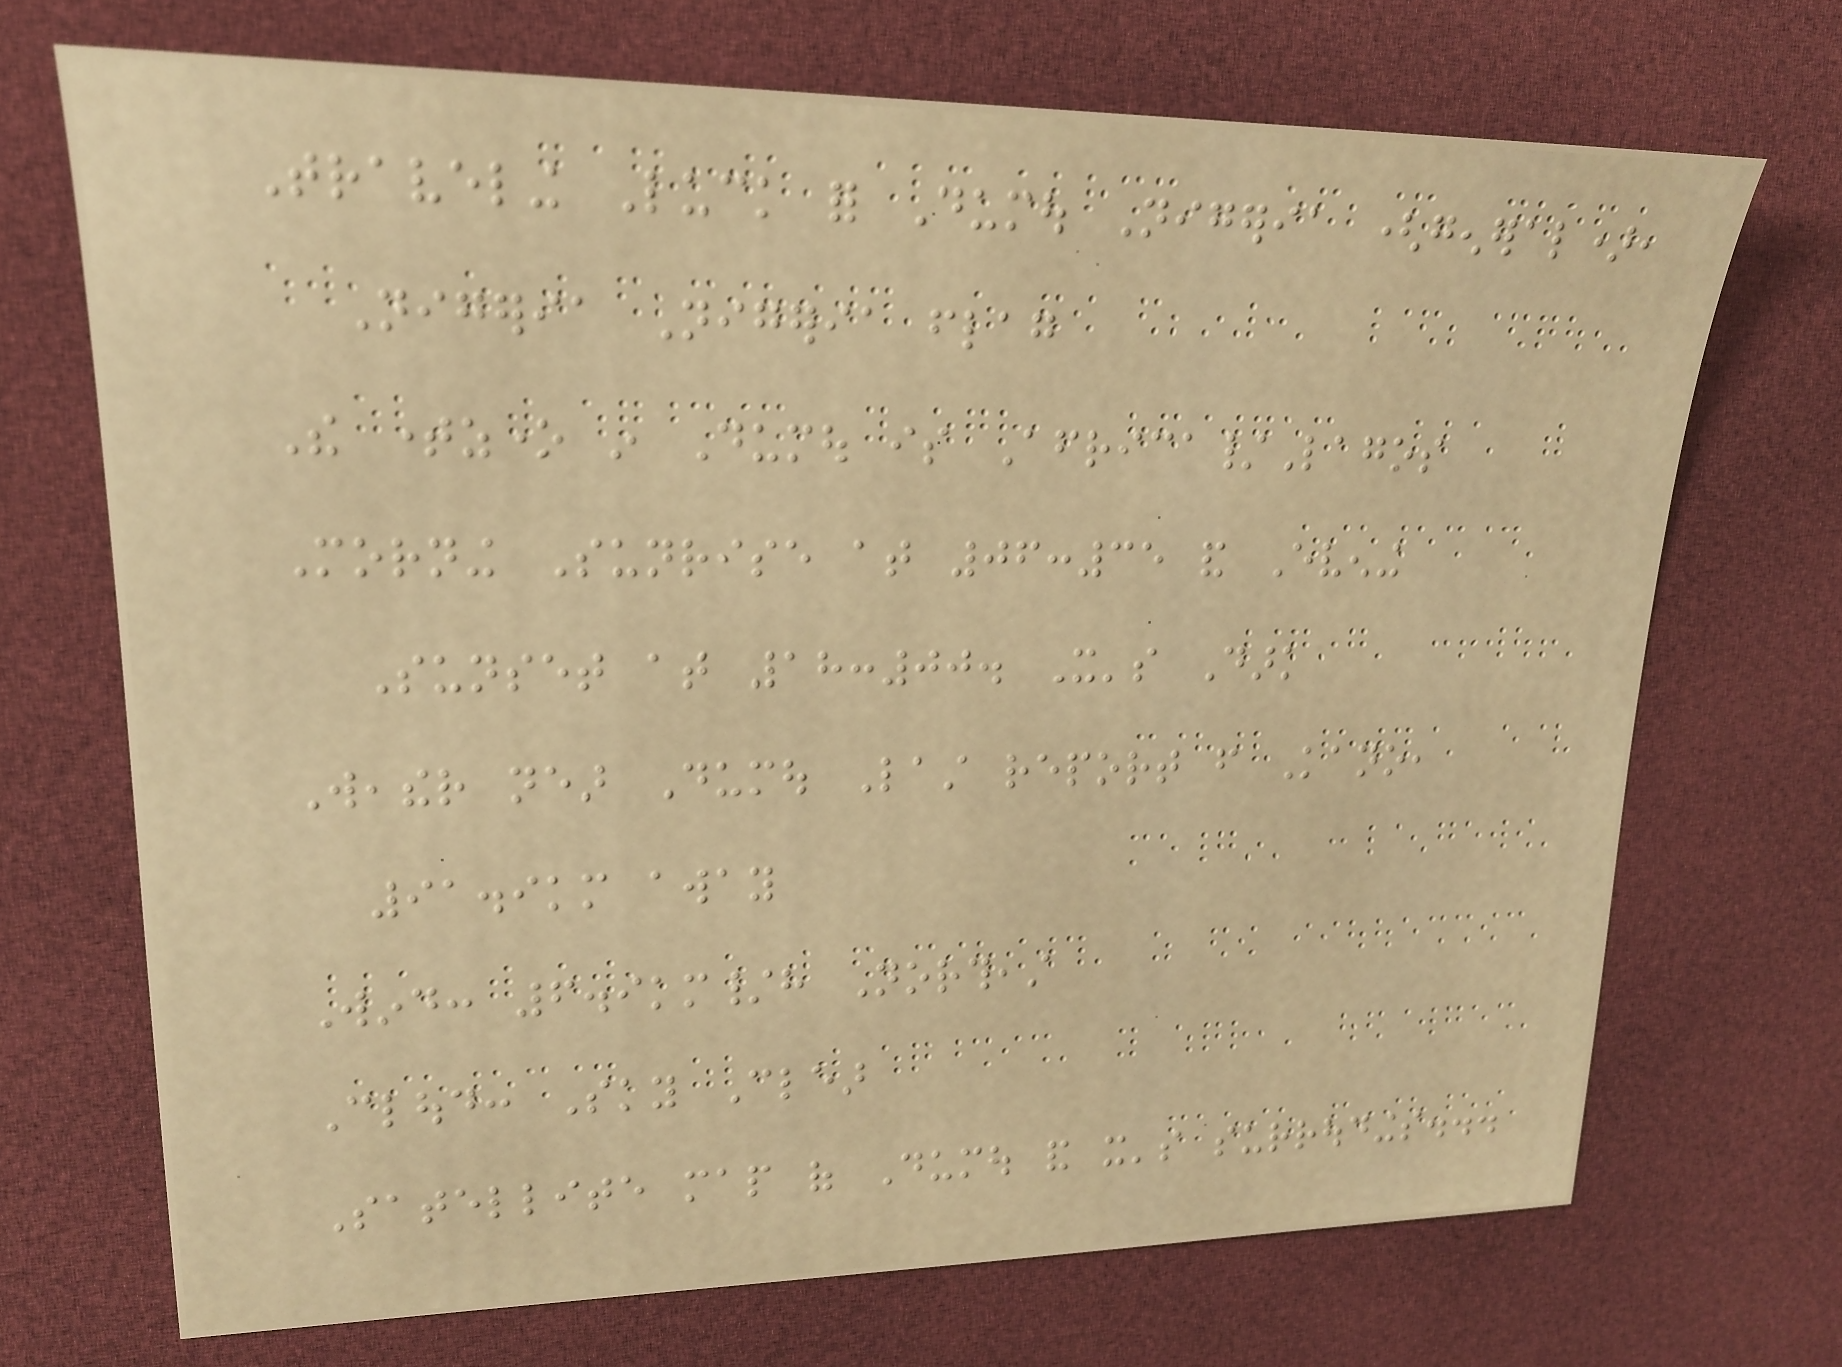Traveling Luck for Dumou Nigeria (general),
Nigeria Nigeria flag
The timezone in Dumou is Africa/Lagos
Morning Sunrise at 06:35 and Evening
Sunset at 18:00. It's Dark
Weather near Dumou Last report from Kano,
91.9km away
Wind: 6.9km/h Northeast
Cloud: Sky Clear
Satellite map of Dumou and it's surroudings...
